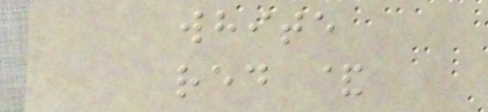white
red &
